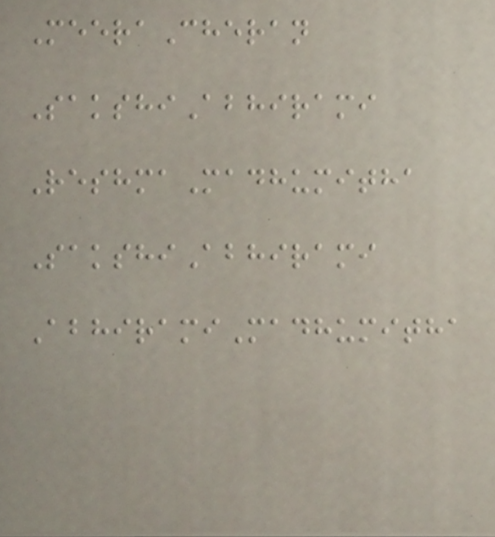MeeraCheran
SakshiAbhirami
ReshmaMadhumitha
SakshiAbhirami
AbhiramiMadhumitha
